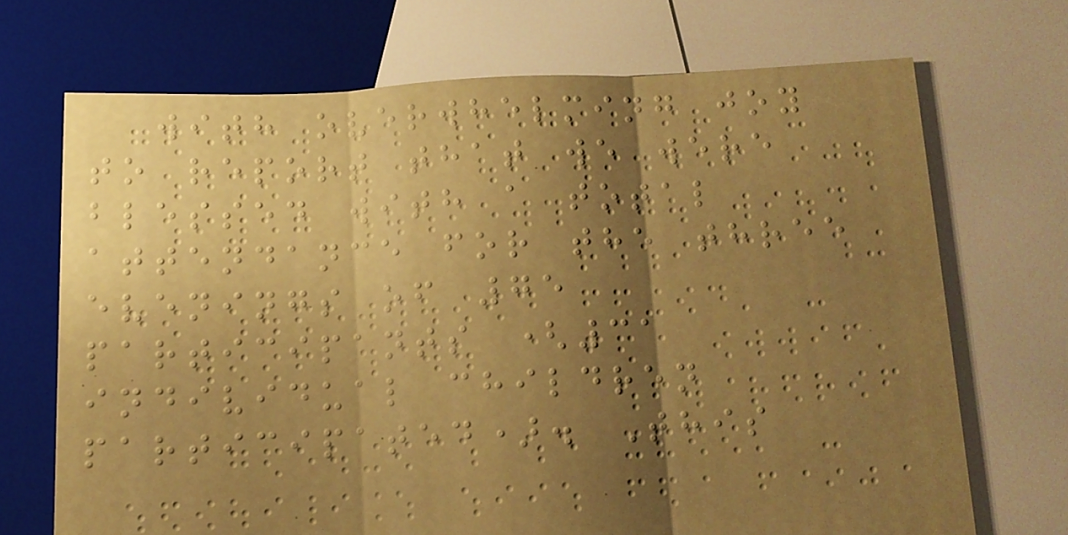with overwhelming joy
to report that we were
blessed with a total
attendance for the three
evenings of 75
participants (31
individual children
participated). This
